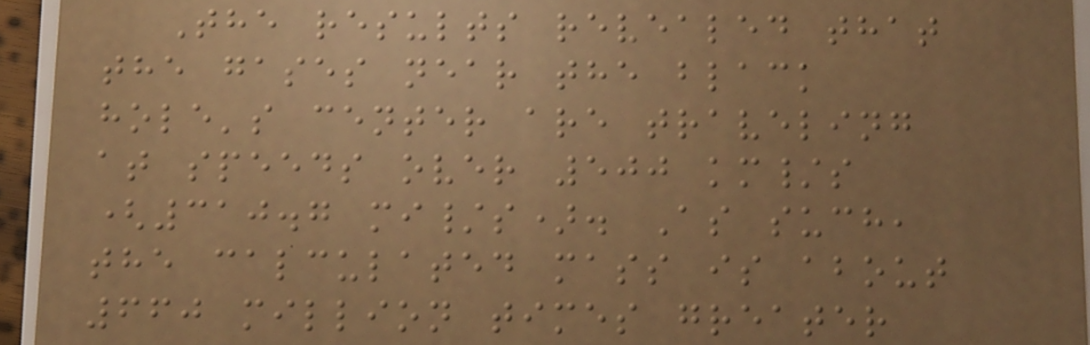The results revealed that
the gases near the black
hole's center are traveling
at speeds over 500 km/s
(310.7 mi/s). As such,
the calculated mass is about
660 million times greater
